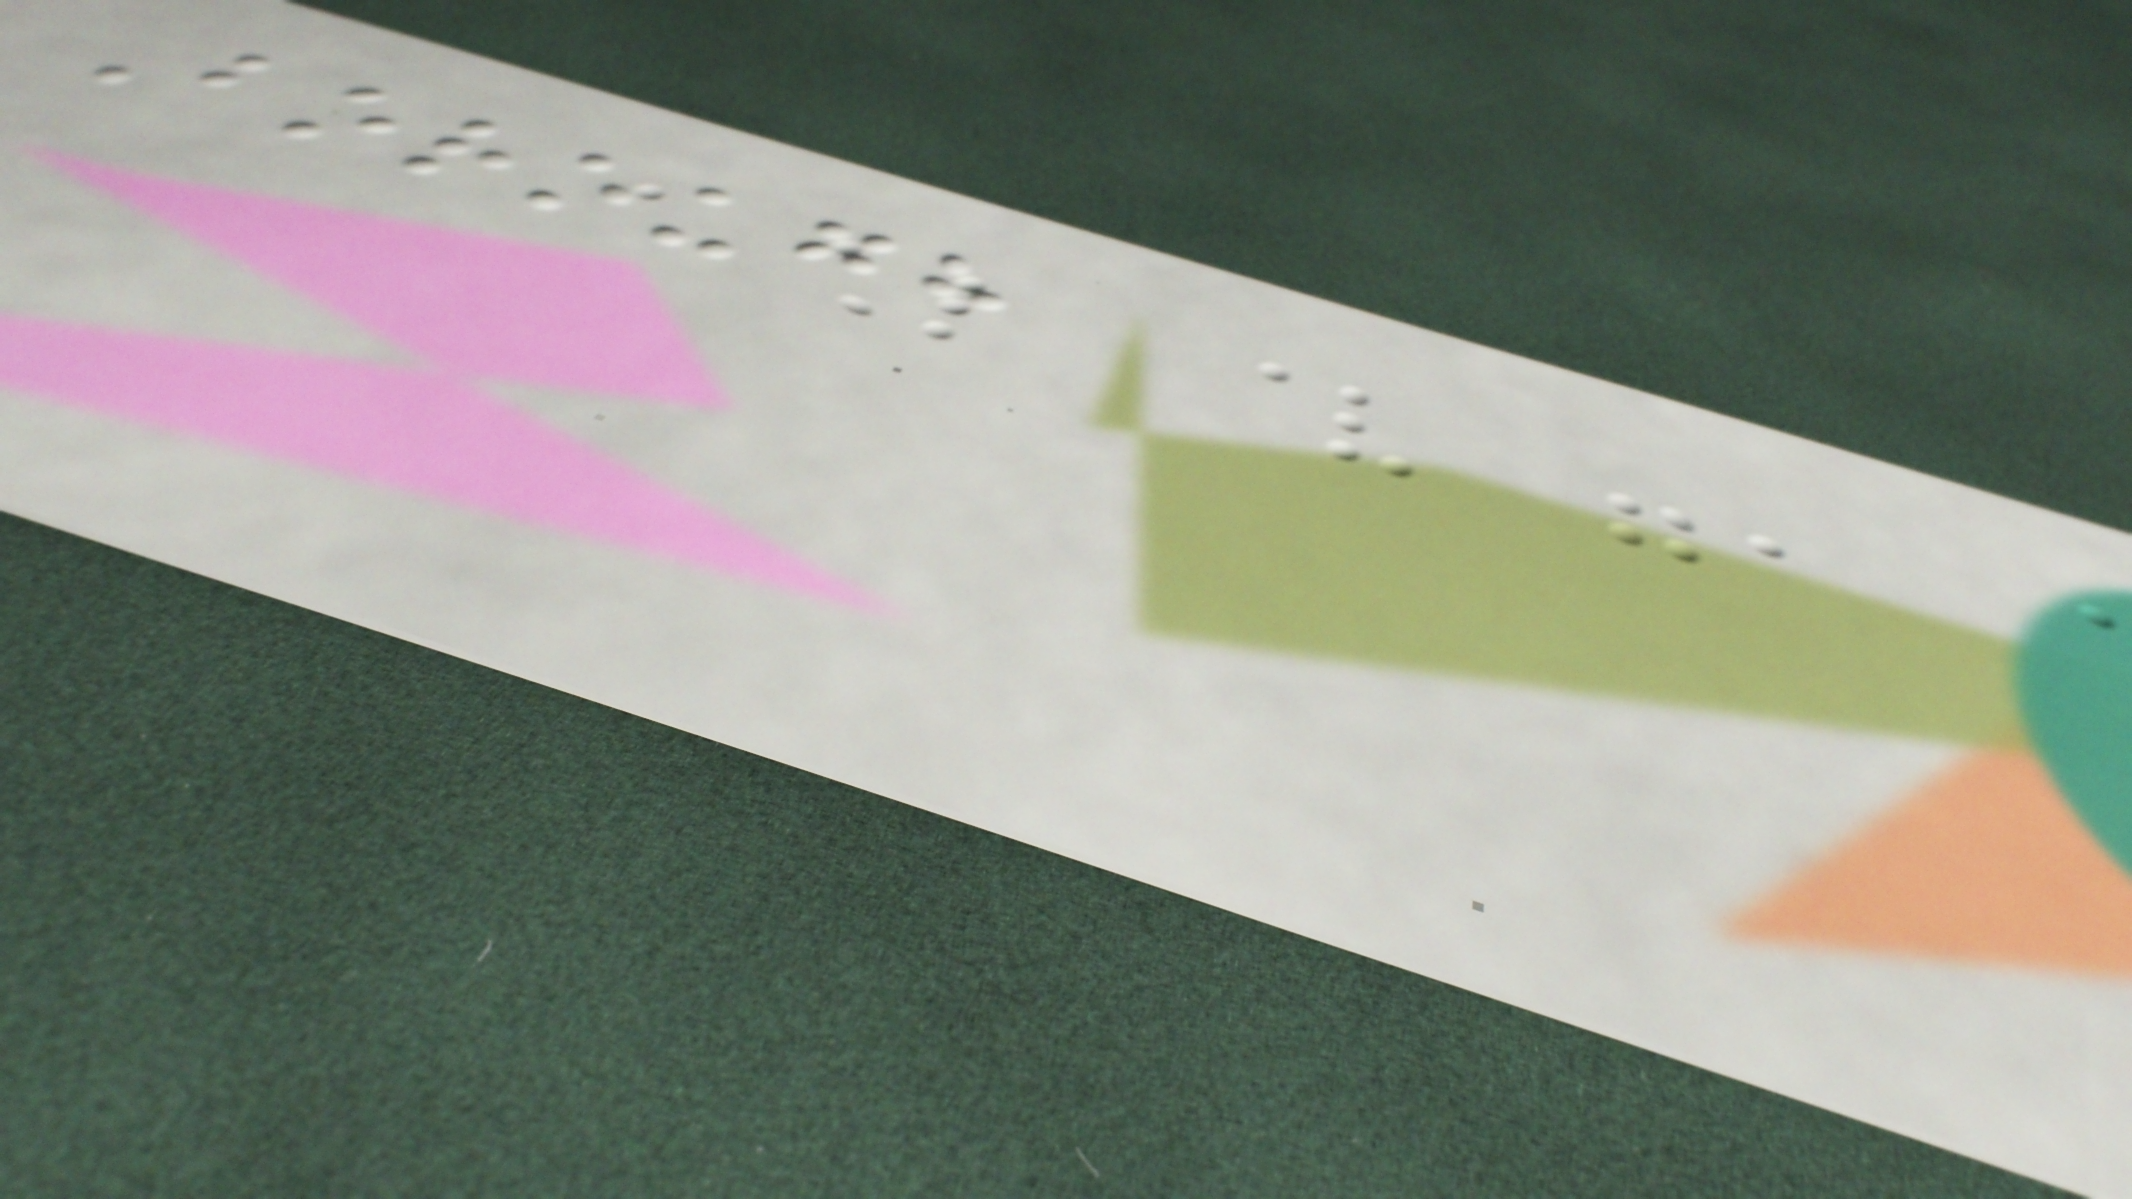Borough
